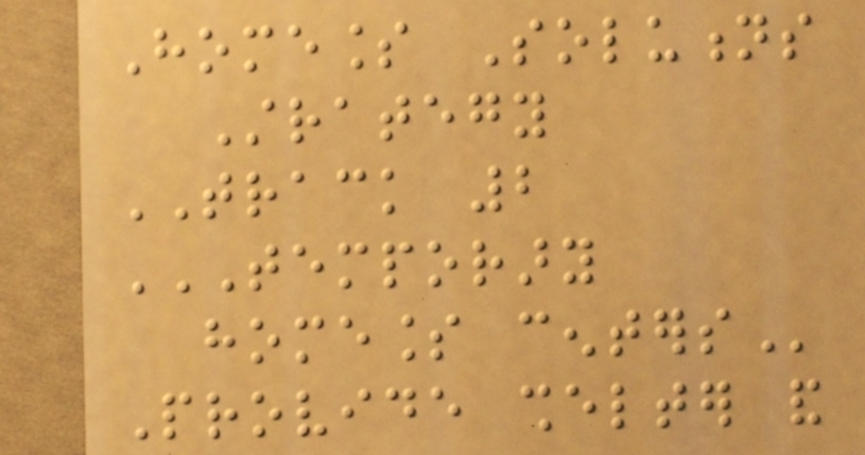Homeless Solutions
Strategy
TRACK 2
TEMPORARY
HOMELESS CENTERS
Provide shelter and
